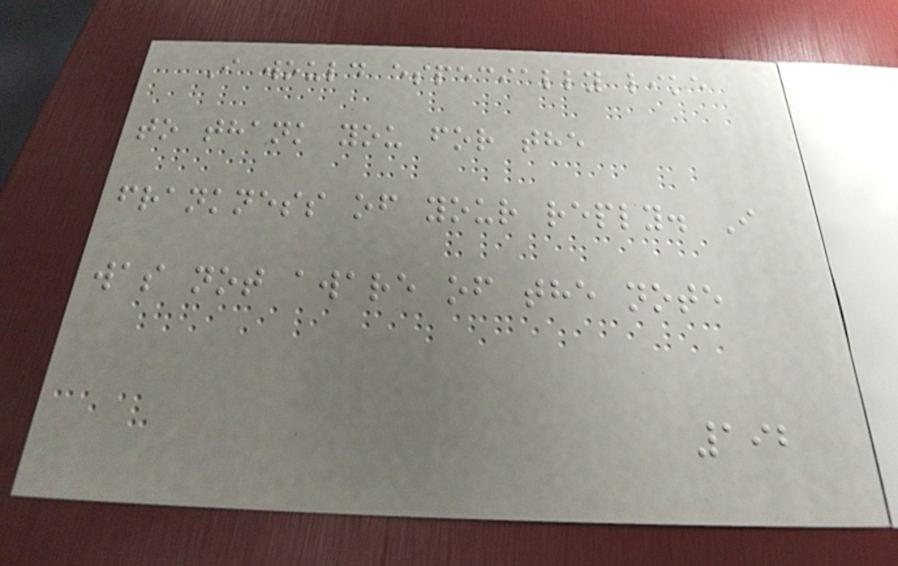I would especially like
to thank you for the
frankness of your reply. I
was not aware of the note
192
